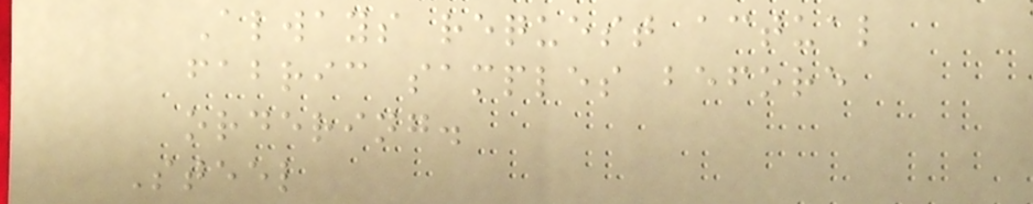Always request actual
fabric samples before
ordering.
Steel
